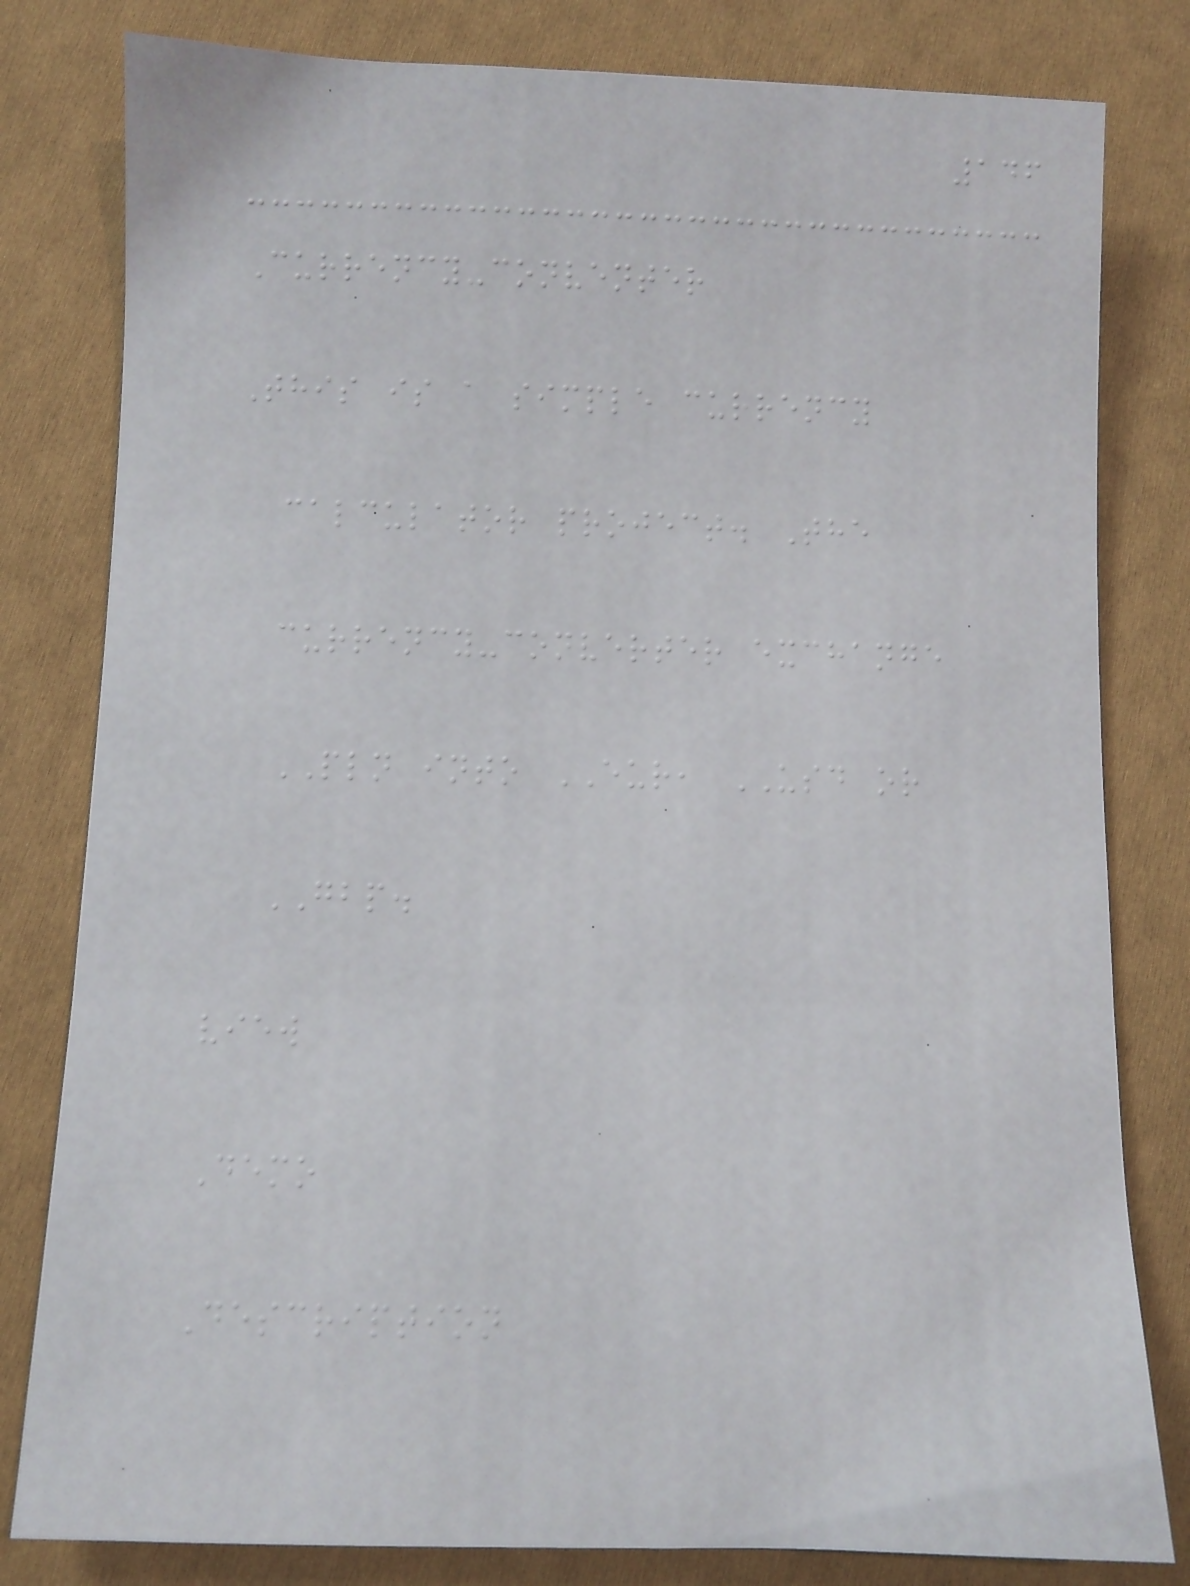146
Currency-conventer
This is a simple currency
calculator project. The
currency-converter exchange
PLN into EUR, USD or
GBP.
view
Demo
Description
